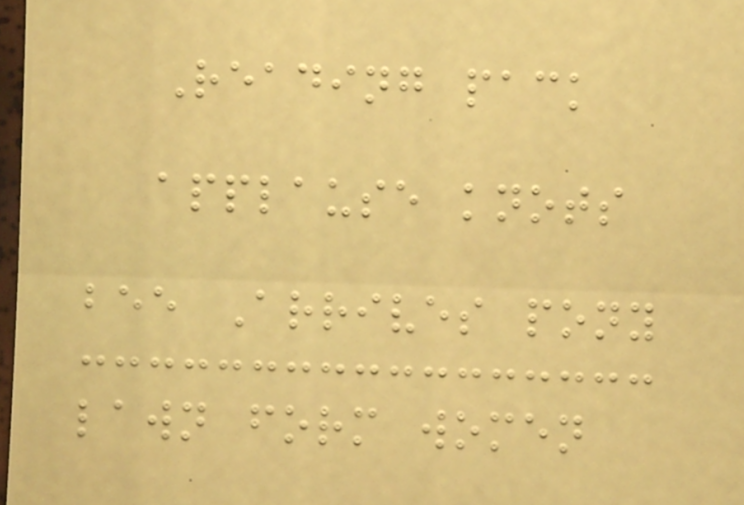Reading pack
applause knots
bee Arrives pony
lawn form women
